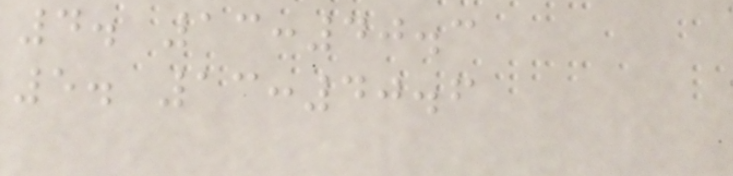4. 13:40.3
5. 13:40.6
